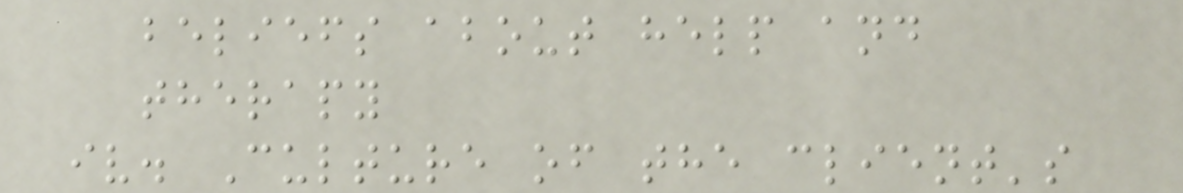beliefs about help and
therapy
iv. Culture of the client's
